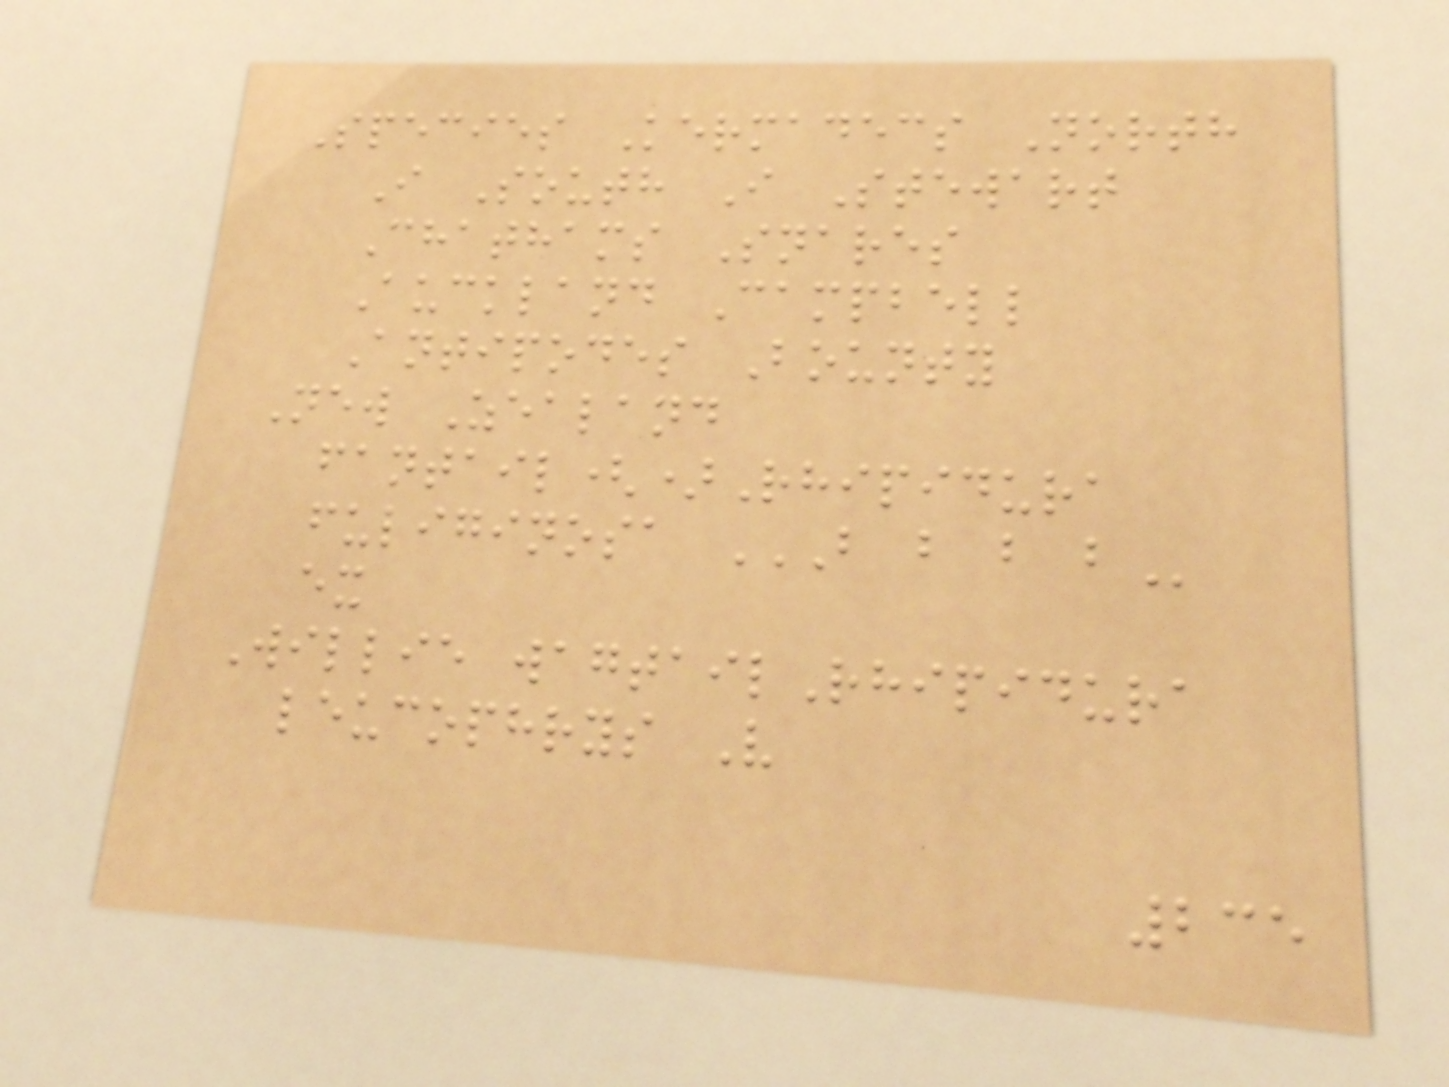Species Kermadecs North
I South I Stewart
Chathams Snares
Auckland Campbell
Antipodes Bounty
New Zealand
fantail()Rhipidura
fuliginosa B B B B
ex
Willie wagtailRhipidura
leucophrys V
235
